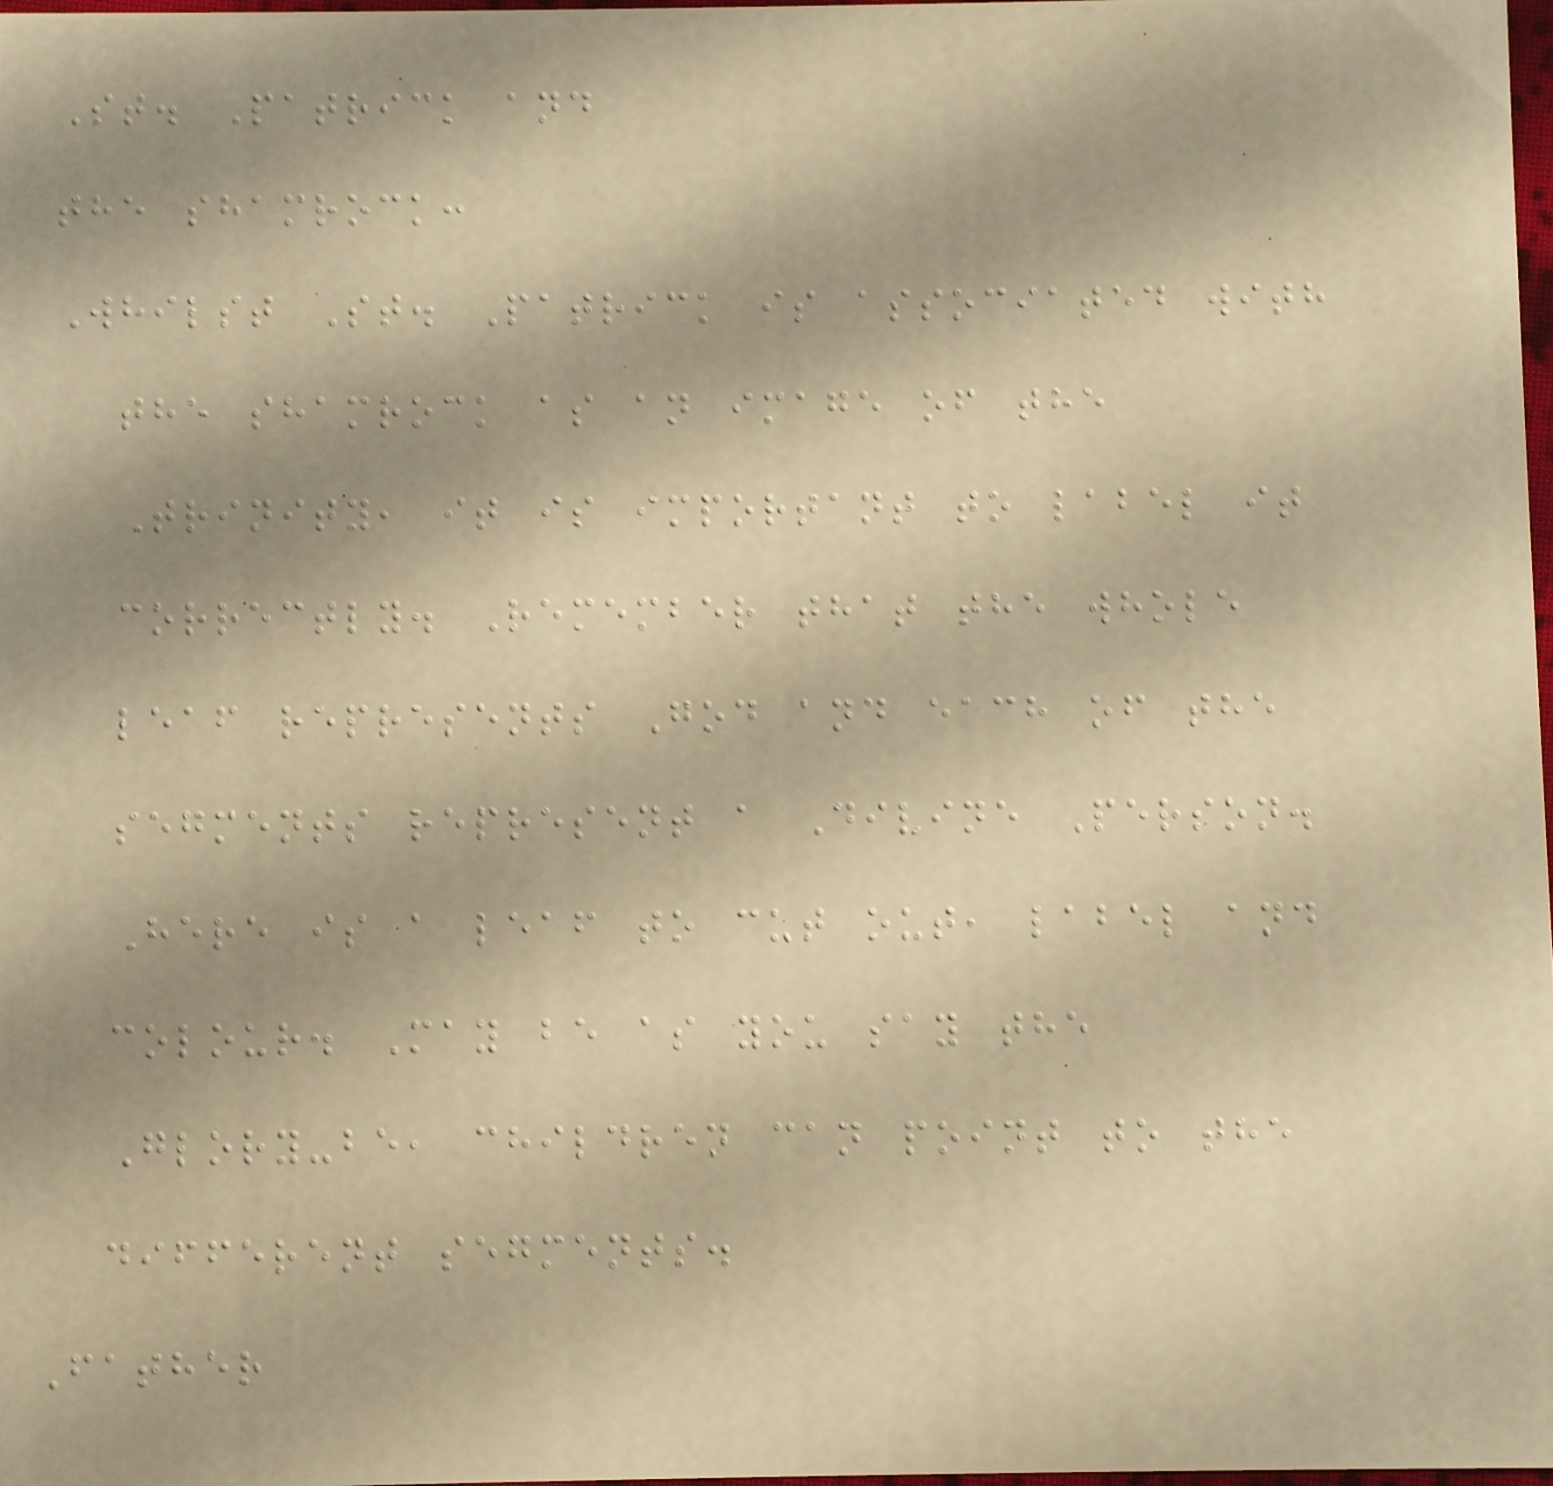St. Patrick and
the shamrock:
Whilst St. Patrick is associated with
the shamrock as an image of the
Trinity, it is important to label it
correctly. Remember that the whole
leaf represents God and each of the
segments represent a Divine Person.
Here is a leaf to cut out, label and
colour. May be as you say the
Glory-be, children can point to the
different segments.
Father
